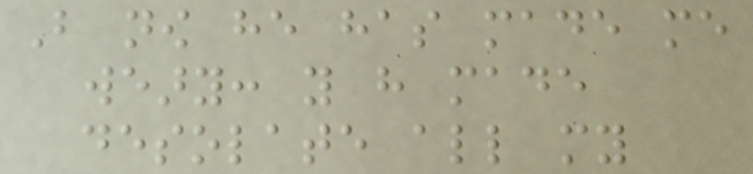But now he has made me
weary: you have made
desolate all my
